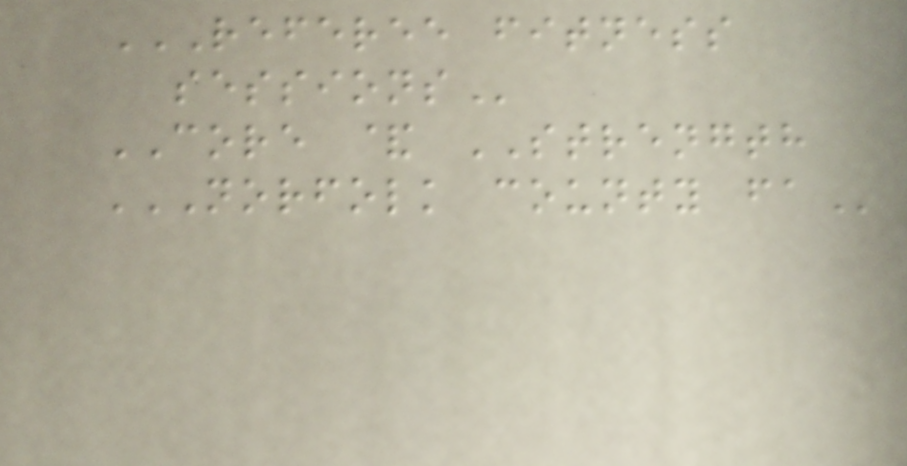REFEREE FITNESS
SESSIONS
CORE & STRENGTH
NORFOLK COUNTY FA
